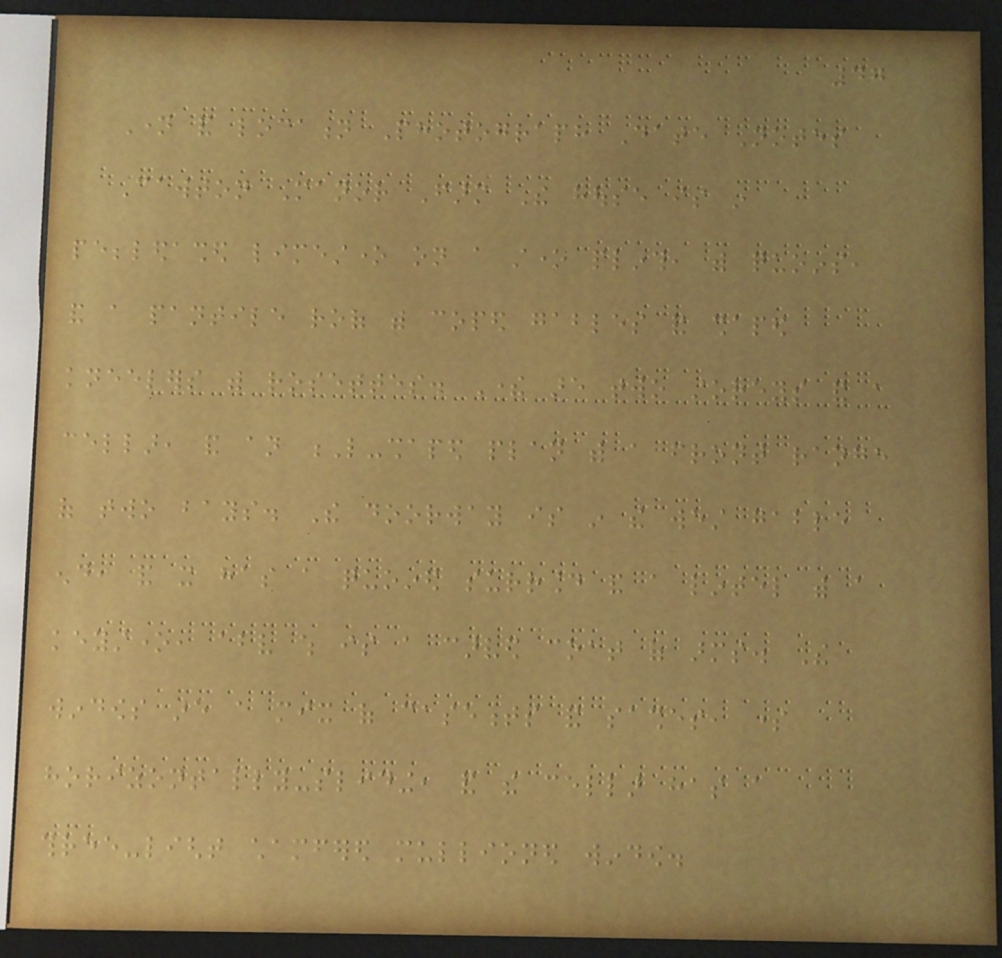47
Name and location Photograph Date Notes
Cawton Manor Farm The house is in
pebbledashed limestone on a stone plinth, with quoins,
and a pantile roof with coped gables and shaped
kneelers with rosettes. There are two storeys and a
cellar, and an L-shaped plan with a front range
of two bays. The doorway is in the west gable
end, and it has a quoined surround and a lintel with a
keystone, above which is a carved coat of arms. The
windows are a mix of casements and sashes, some
horizontally-sliding, and the cellar has a
three-light chamfered mullioned window.
